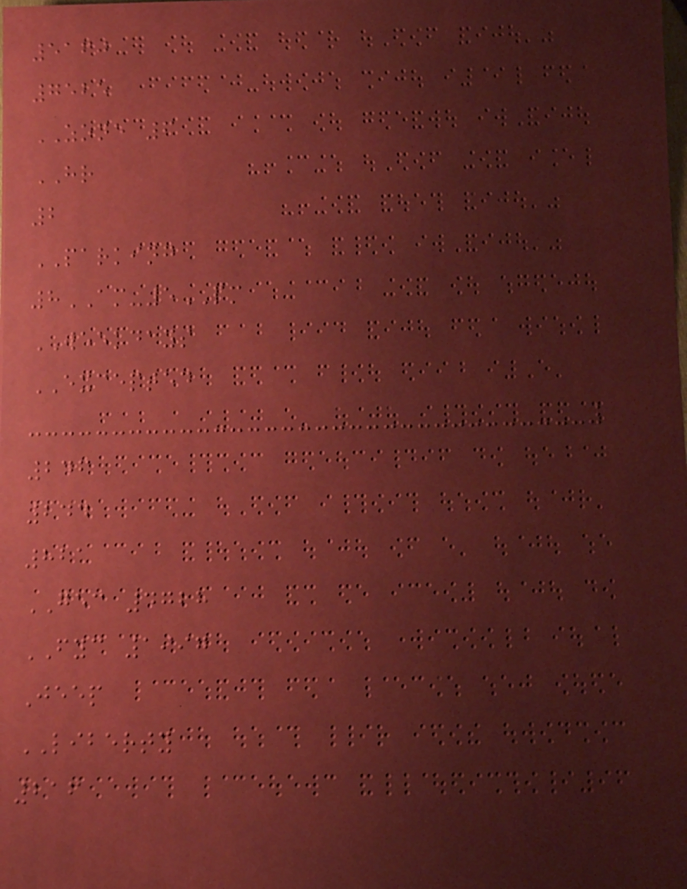5160
7525
ZONE 6
HR
2
PARKING
8AM-5PM
WEEKDAYS
EXCEPTED
246
244
821
GEC 4728
FYC 1997
Jeep
LIBERTY
216
